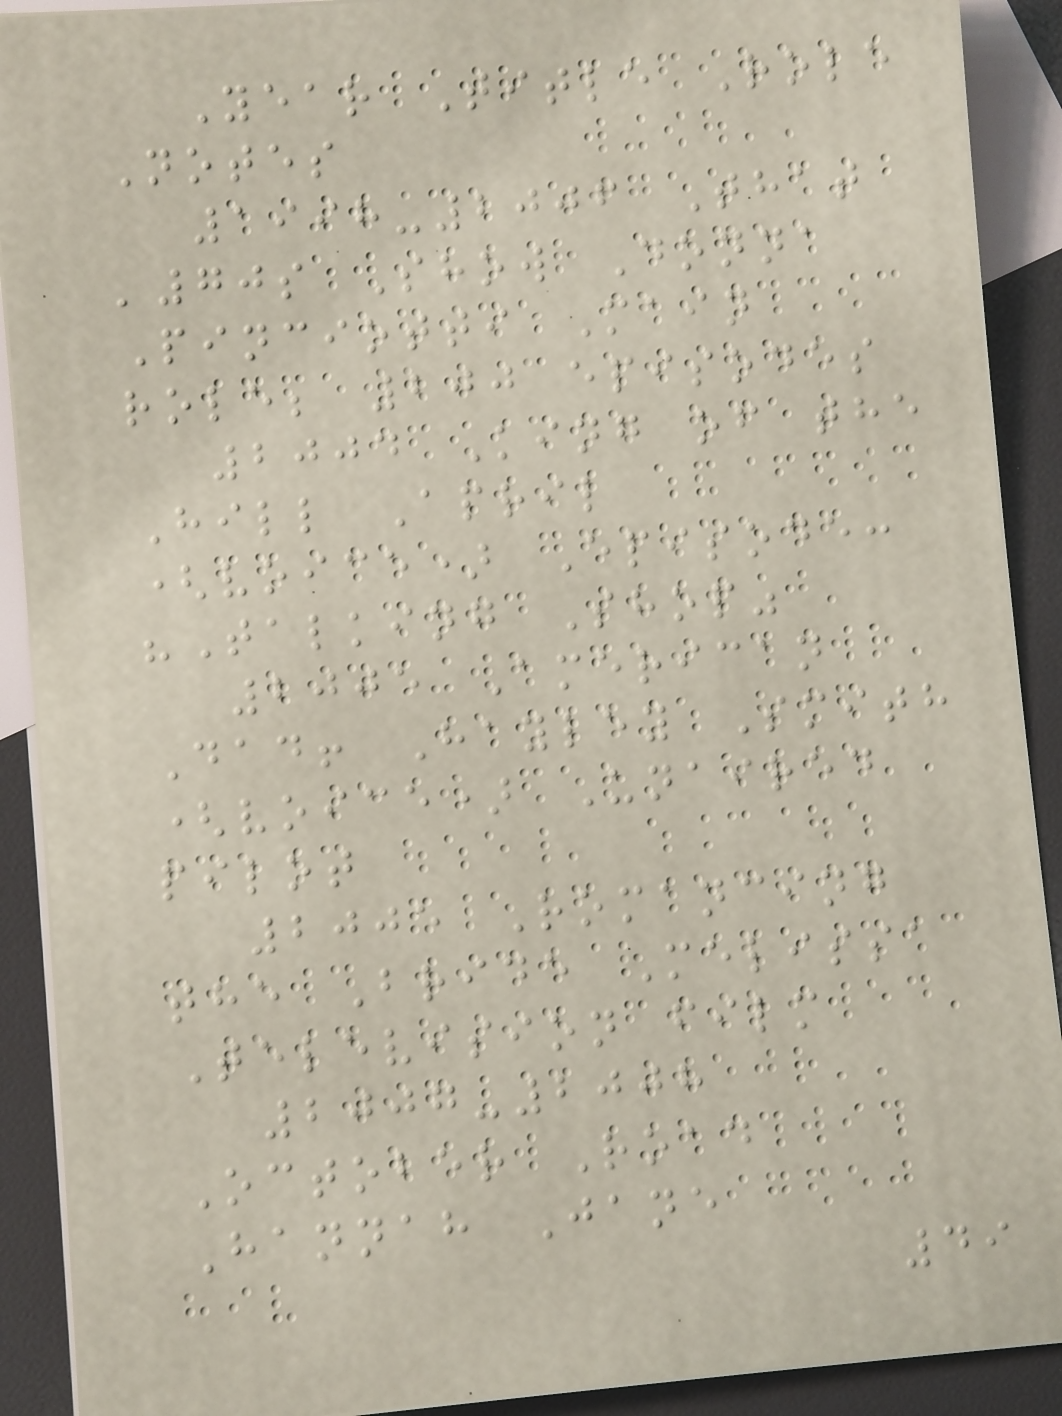Year Title Role
Notes
1998-2006 That
'70s Show Donna
Pinciotti Main
role; 200 episodes
2004 King of the
Hill April
(voice) Episode:
"Talking Shop"
2005 American
Dad! Hayley Smith
(voice) Unaired
pilot
2005 Romancing
the Bride Melissa
Television film
2007-2008
October Road
Hannah Jane
49
